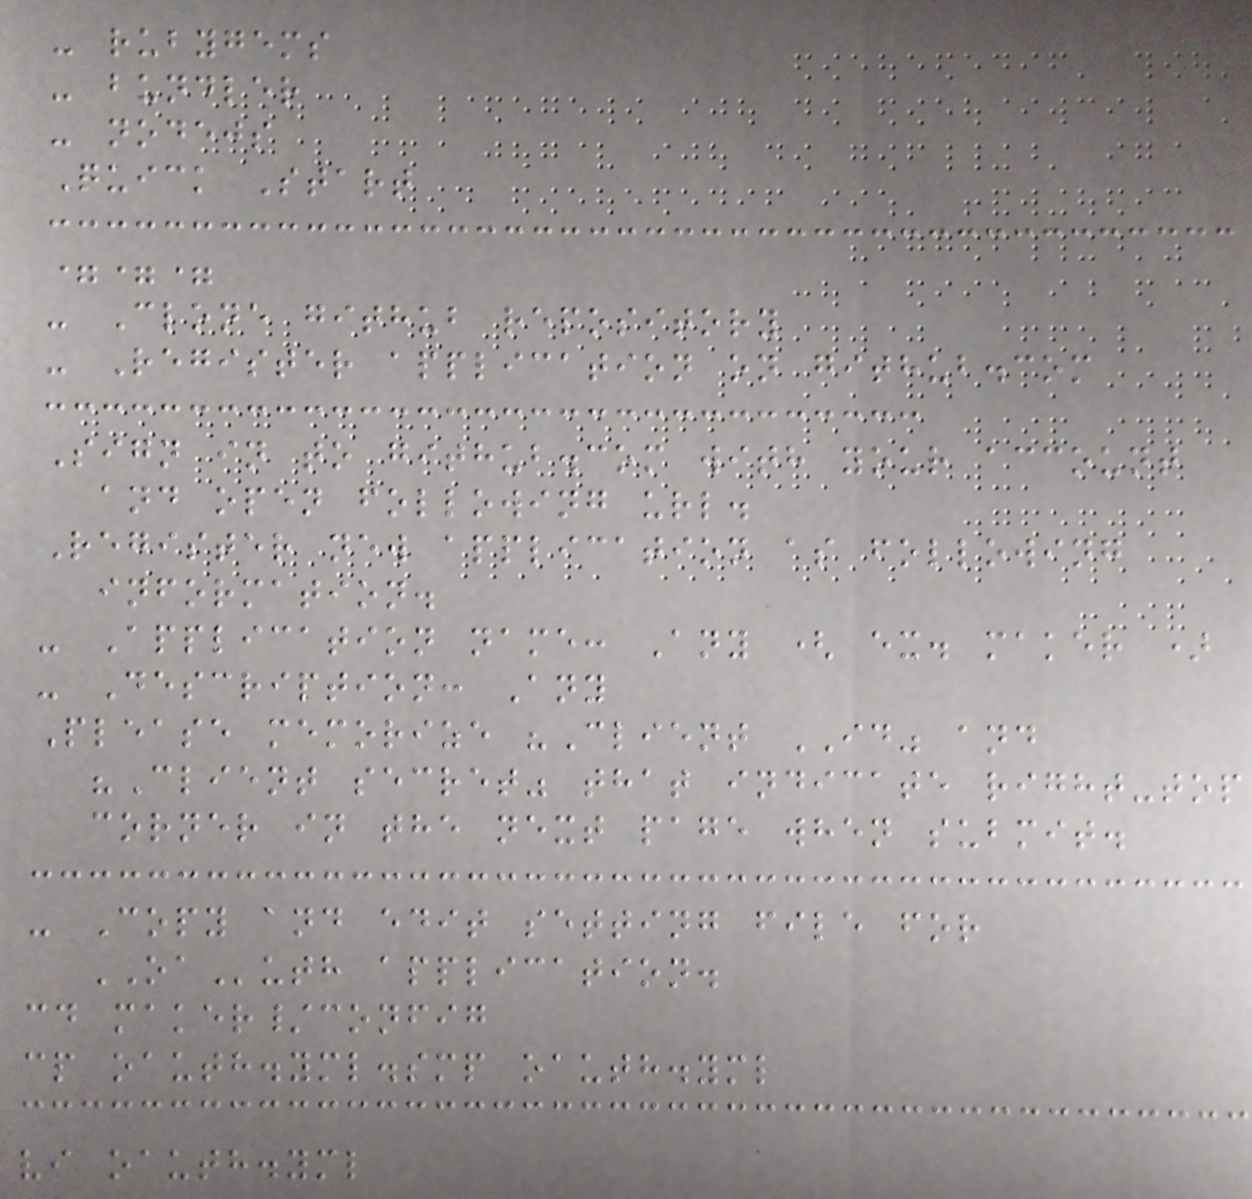- rubygems
- bundler
- nodejs
Quick Start
===
- Clone github repository
- Register application on github.com
Sign in to github.com with your account
and open following url.
Register new application as following
information.
- Application name: Any ( ex. maker )
- Description: Any
Please memorize "Client ID" and
"Client secret" that indicate right-top
corner in the next page when submit.
- Copy and edit setting file for
OAuth application.
cd maker/config
cp oauth.yml.smp oauth.yml
vi oauth.yml
